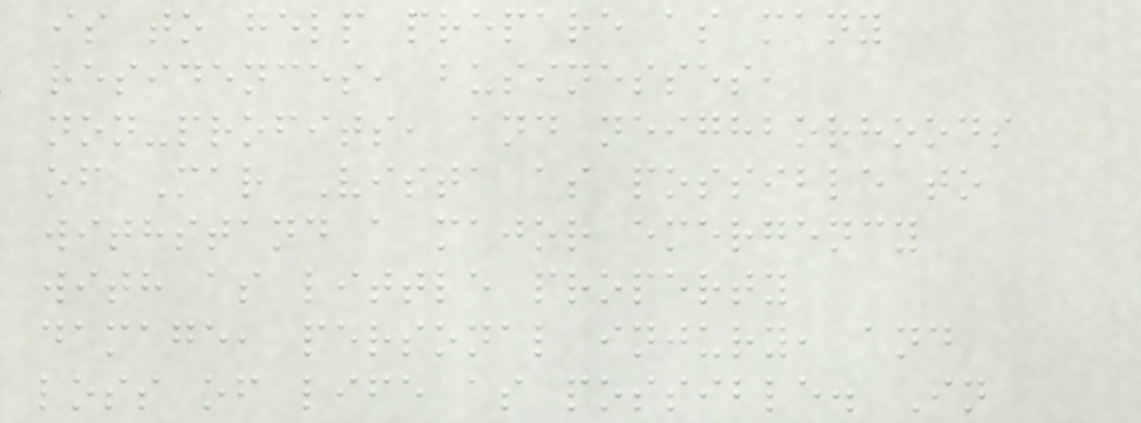is to help prepare as many
residences, businesses,
non-profits, and neighborhoods
of Mar Vista as possible to
withstand a major emergency
with as little property
damage, personal injury, and
loss of life as possible. In
